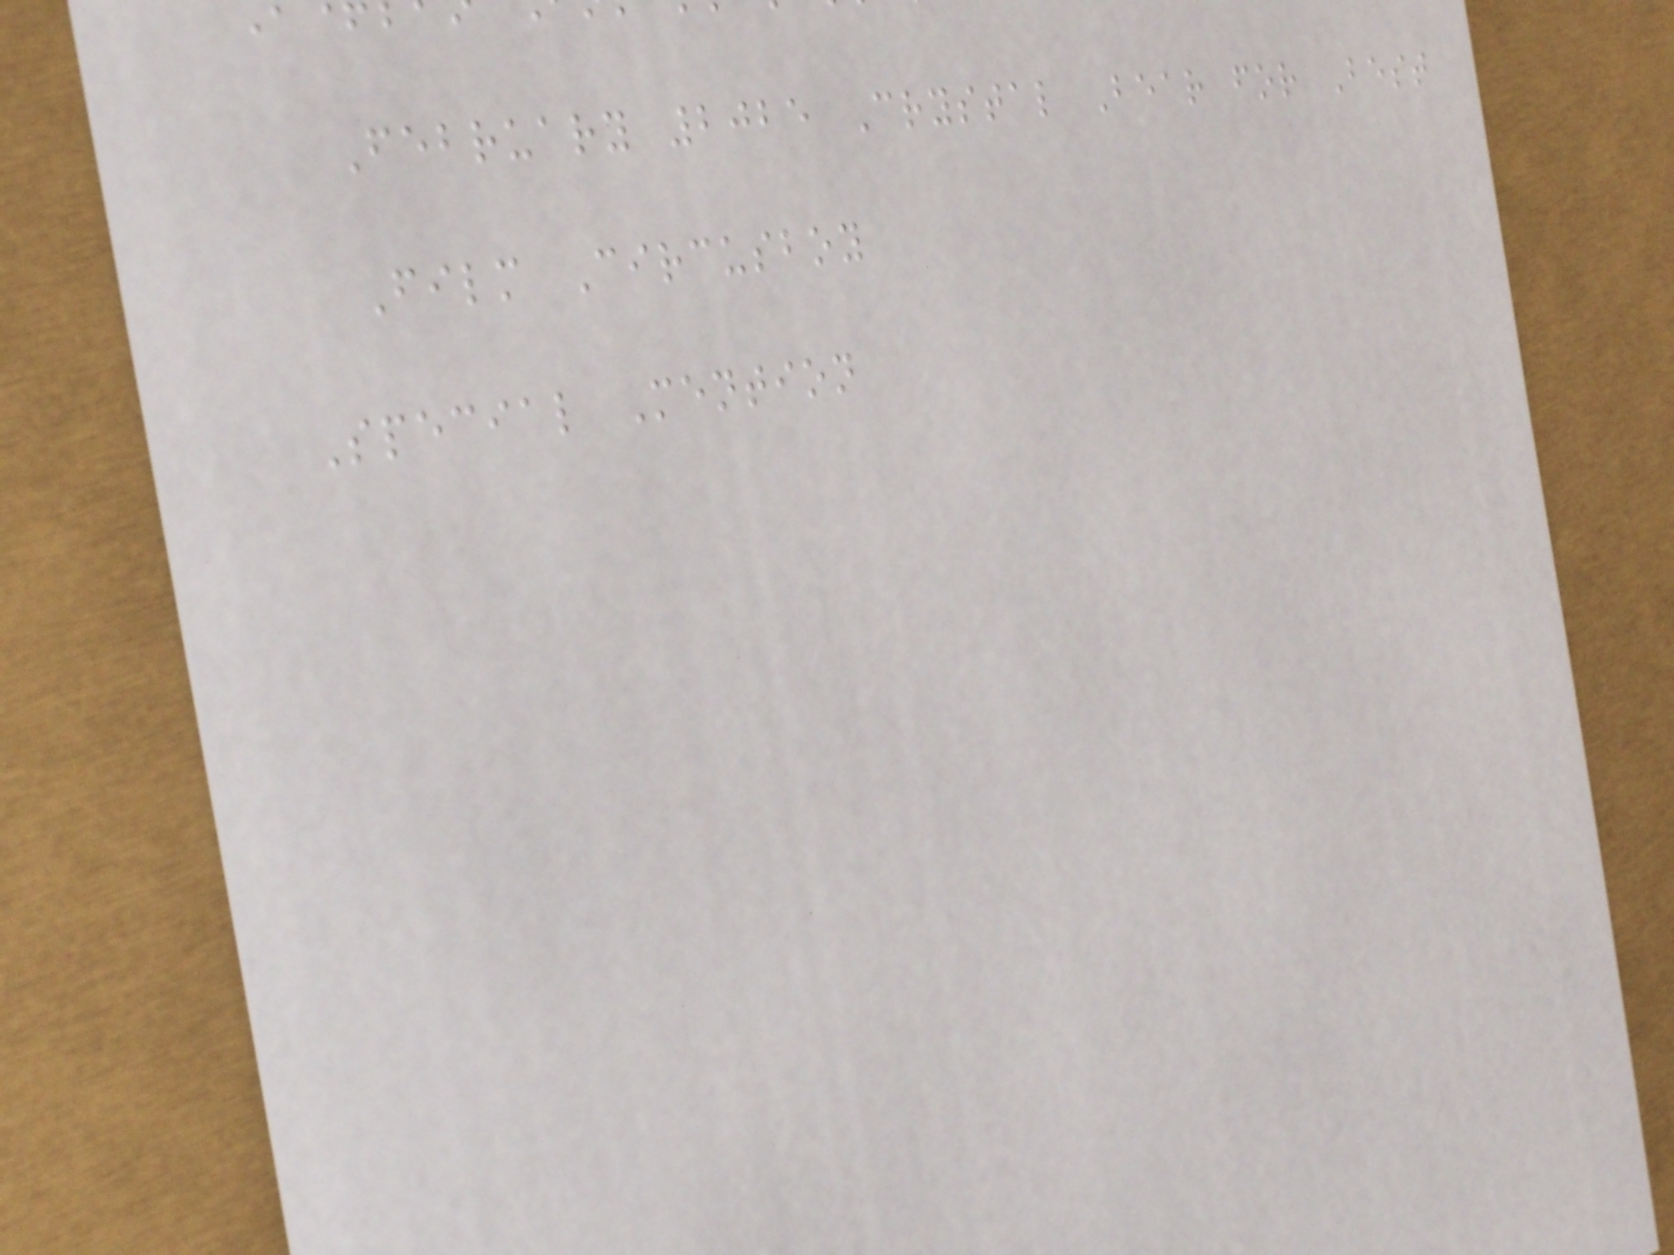February 2025 Crystal Bear for Best
Film Circusboy
Special Mention
